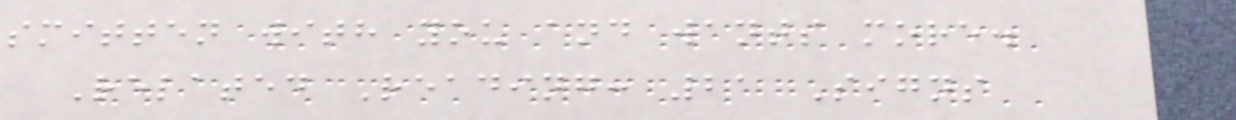smitten with you and wants more.
Related Reading: 21 Signs
